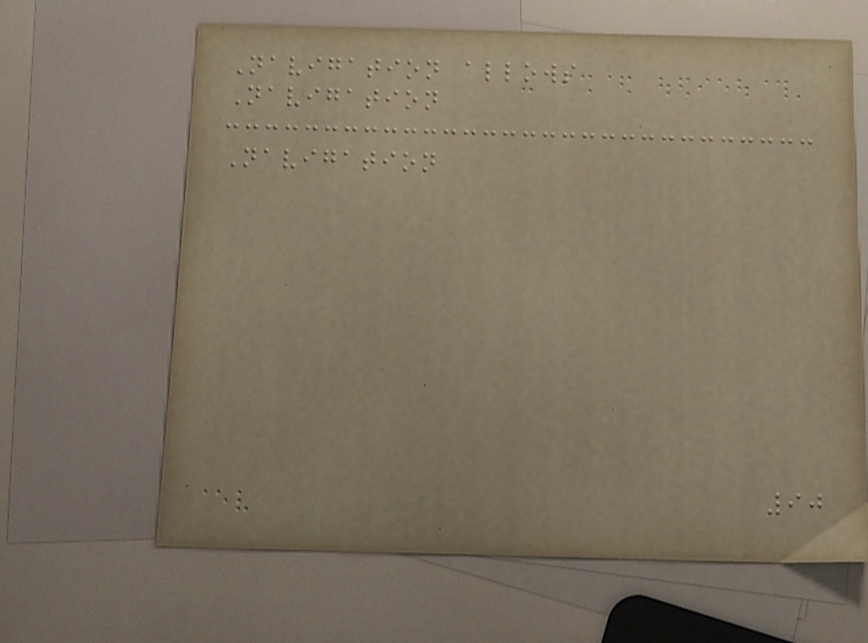Navigation allows
Navigation
Navigation
90
